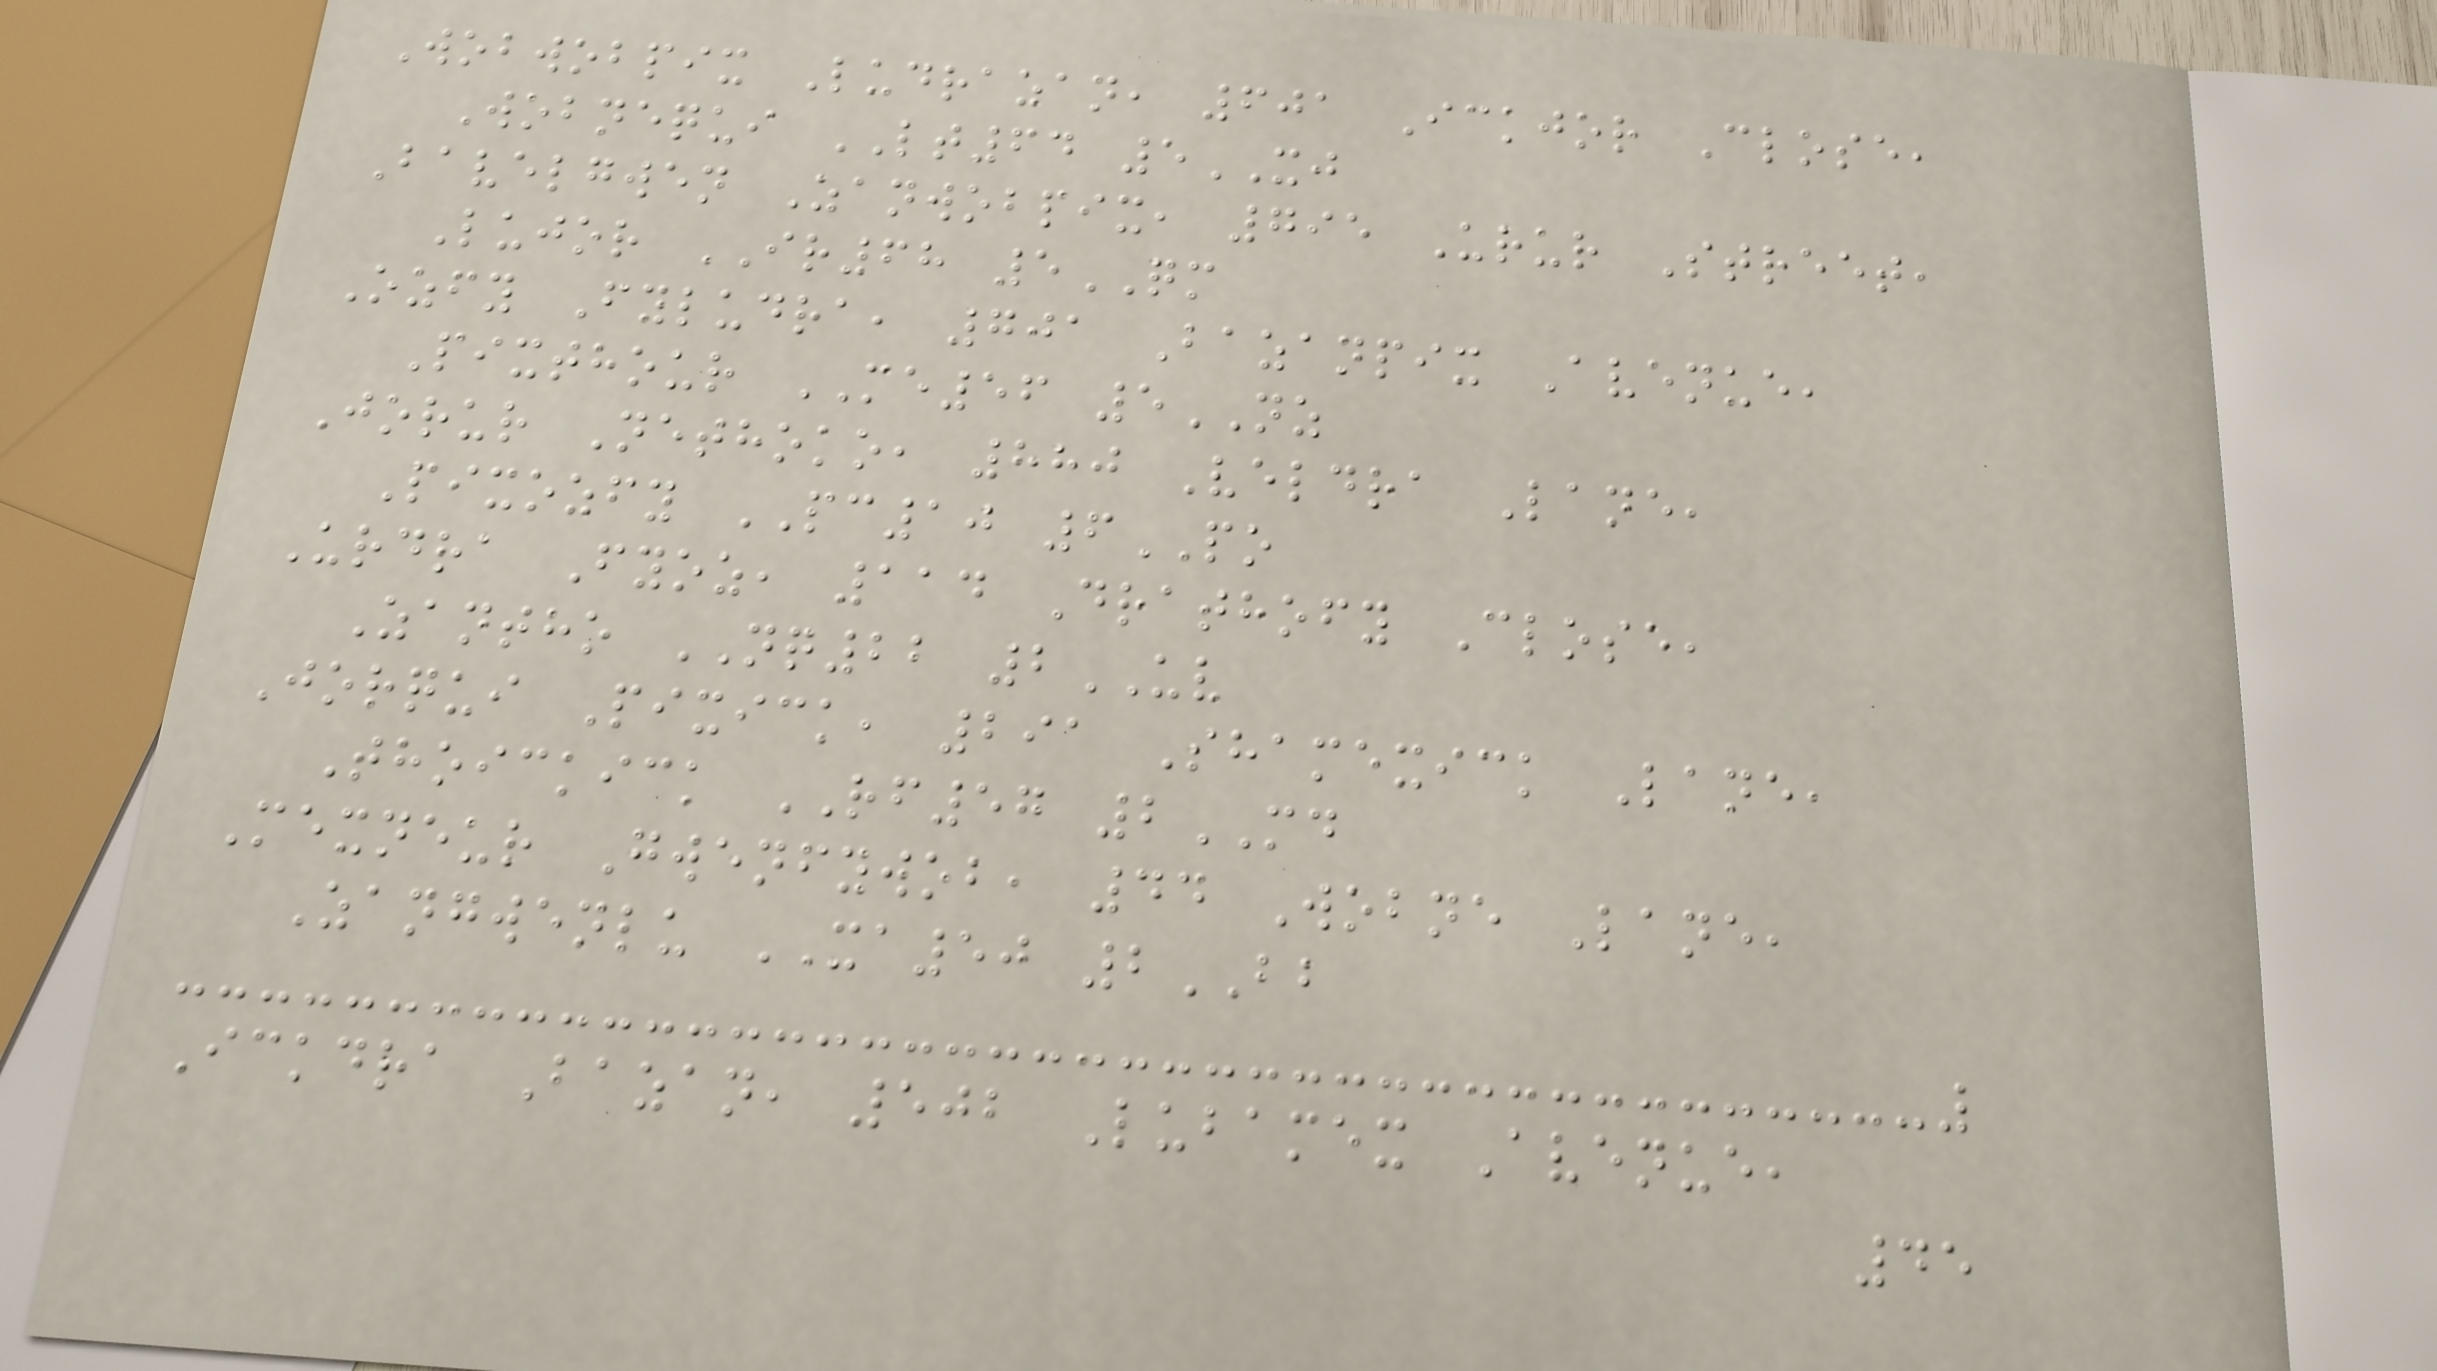Wobwobpix Ludrazan, 601 Ickjor Close,
Wobnequi LT64 5XJ
Bavelgwen Zanwobpix, 795 Urur Street,
Lujor IR68 5QM
Ozfy Fyludra, 701 Bazanpix Avenue,
Pixthour ME56 5NZ
Jorur Nethoko, 880 Veldra Lane,
Pixozfy PC10 6PO
Urdra Fyoz, 114 Drathofy Close,
Zantho NQ22 2UV
Jorqui Pixick, 291 Shamexick Lane,
Thoickick RF57 2MD
Mexneur Gwenfywob, 44 Wobne Lane,
Zangwenlu XA50 2BB
Ickdra Bazan, 502 Lubamex Avenue,
45
